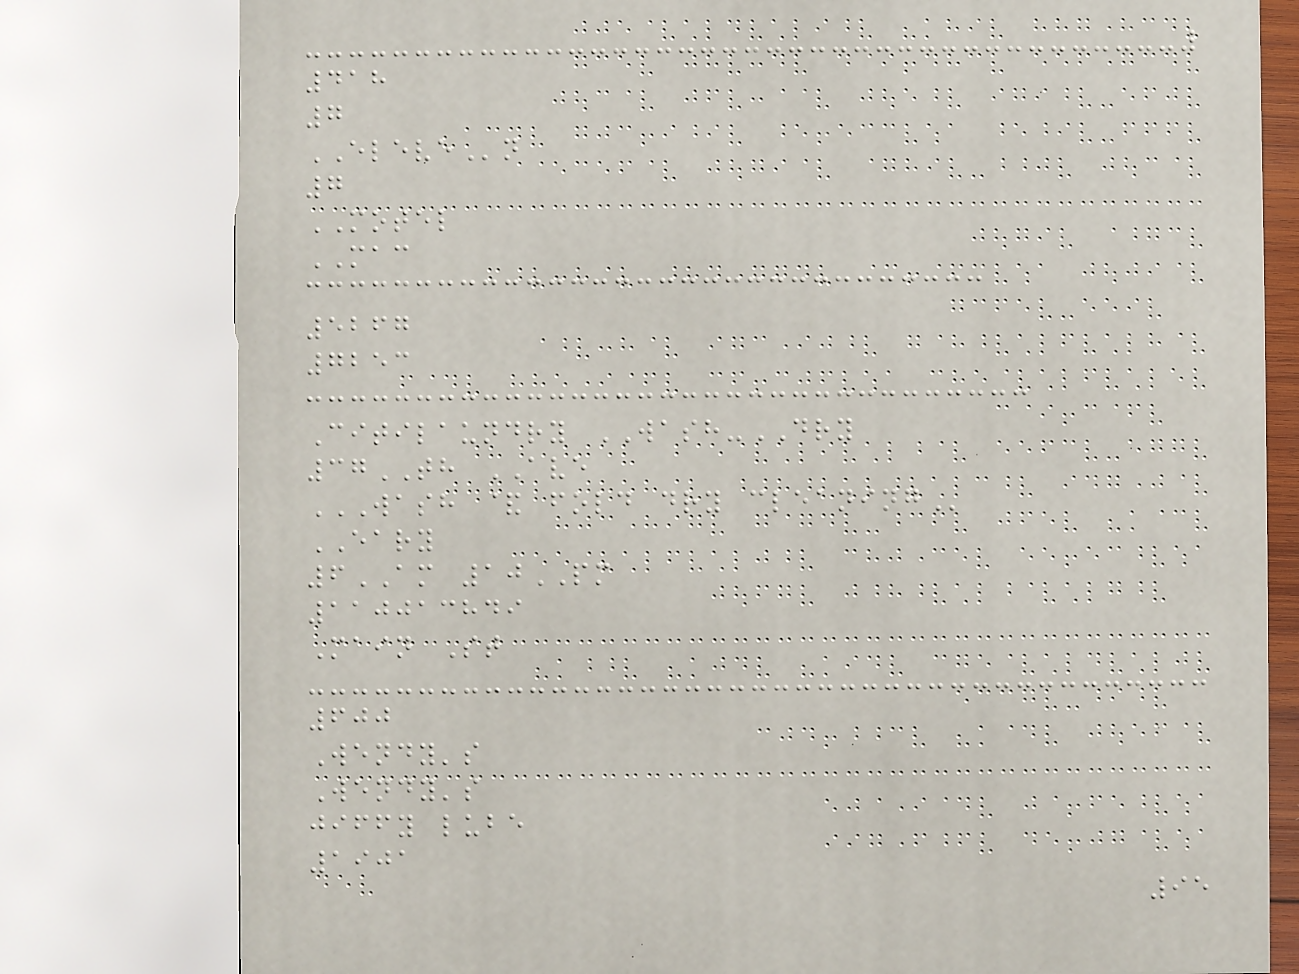418
7
ELEVEn
7
MOTEL
MAC
5267
7253
Citilaundry WASH-DRY
37TH AVE
WASH & FOLD DRY CLEANING
EARY
6AM 10PM
110013849
Main St
600
Wendy's
Wendy's
jiffy lube
1901
95
